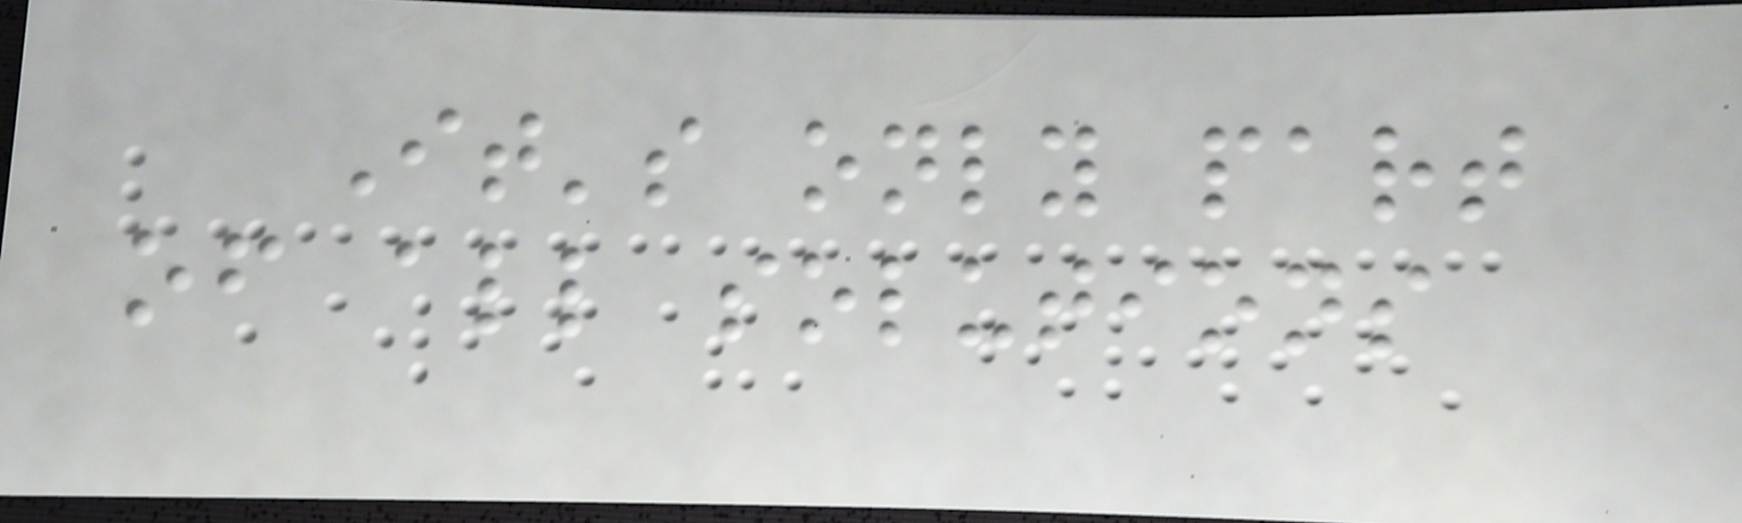It's only part
of all solutions
